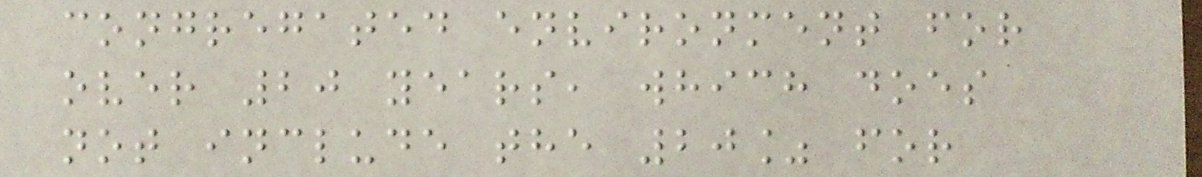congregated environment for
over 20 years, which does
not include the 20% for
